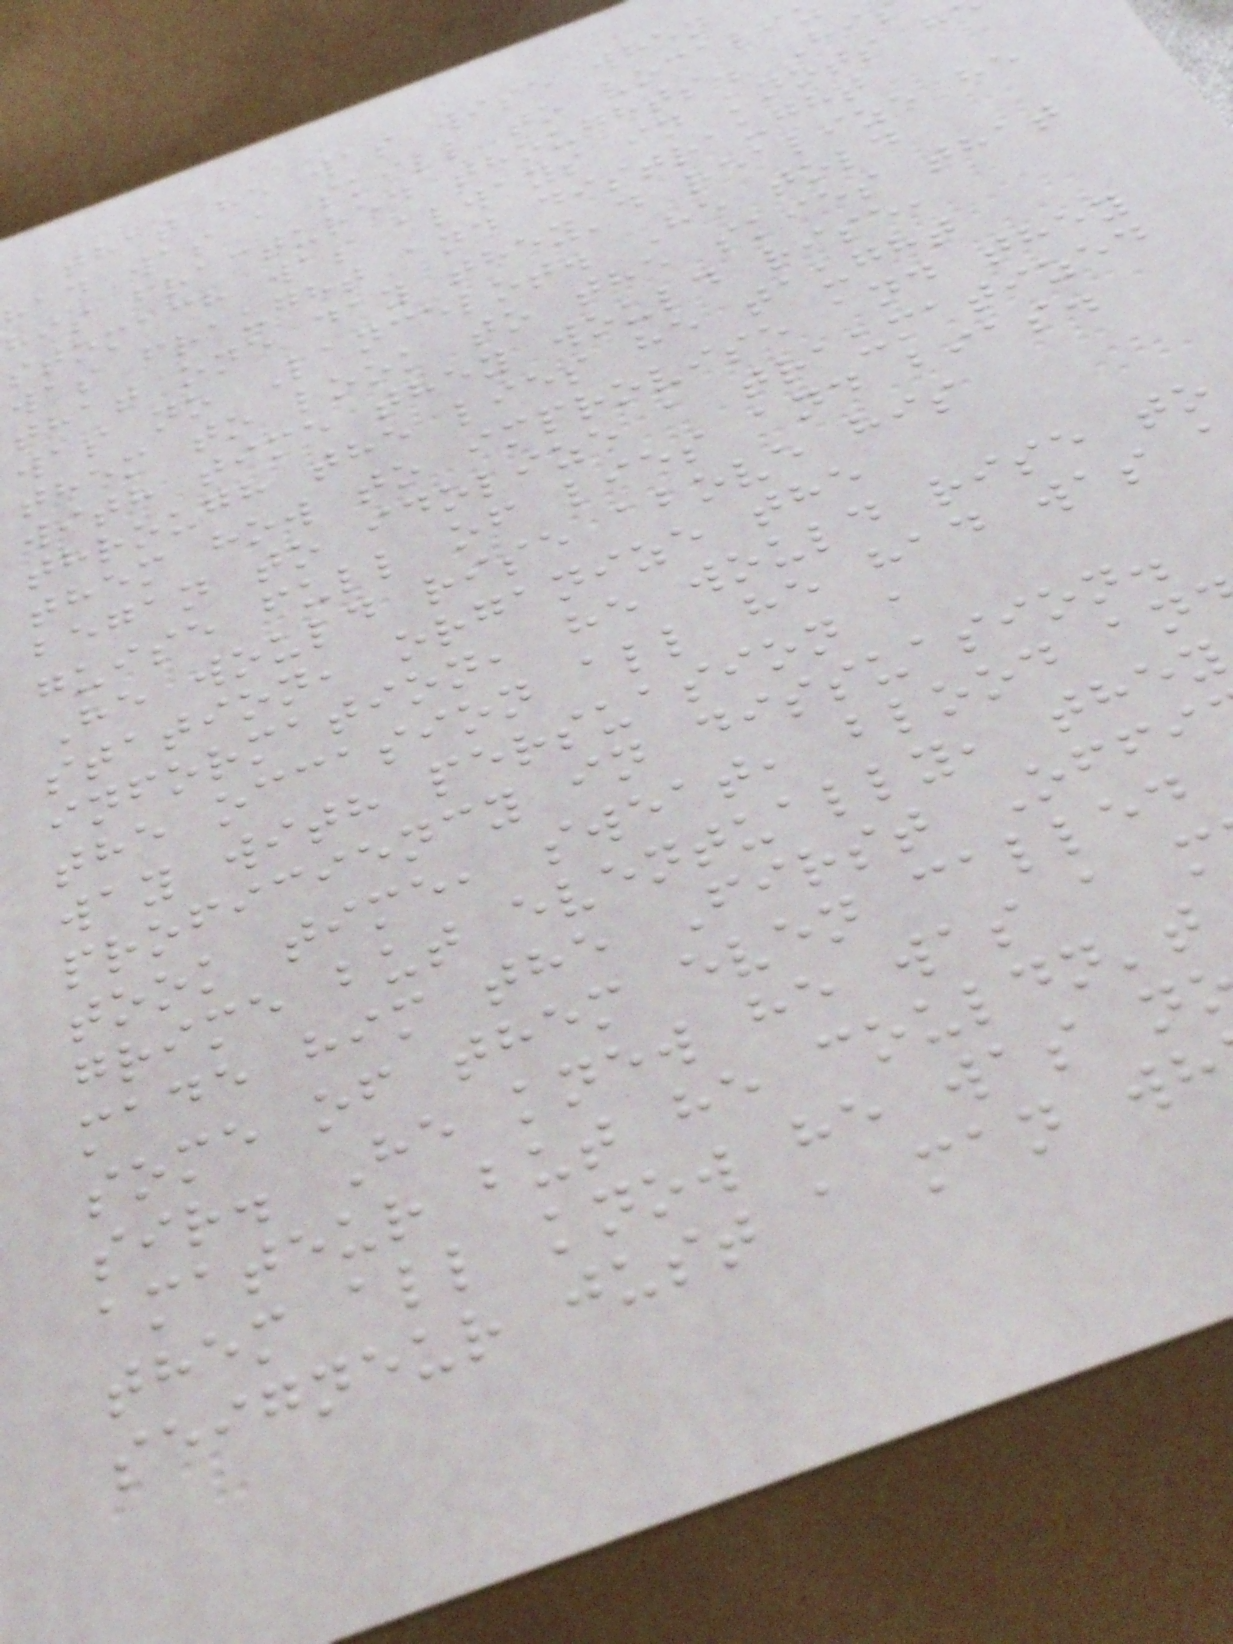that he was wise when
had was a skill to vocali
his fractured thoughts. Hi
stomach was always in knots h
was fraught and distraught
that one day they'd realize he
was no Lancelot. He told
them to look to the skies that
with time they would rise,
through the lies he taught
them how to improvise and they
began to idolize a traumatized
guise full of lies and bias.
He would rise above his
station, organize the
information, he would rise to
the occasion all he had was
way with persuasion a
proficiency in dissuasion.
took time, sweat, blood an
grime but eventually, they
made him the First Offi
some of them even called
sir. He knew he was a m
amateur but he couldn't
them all know he was n
seigneur just a man wh
